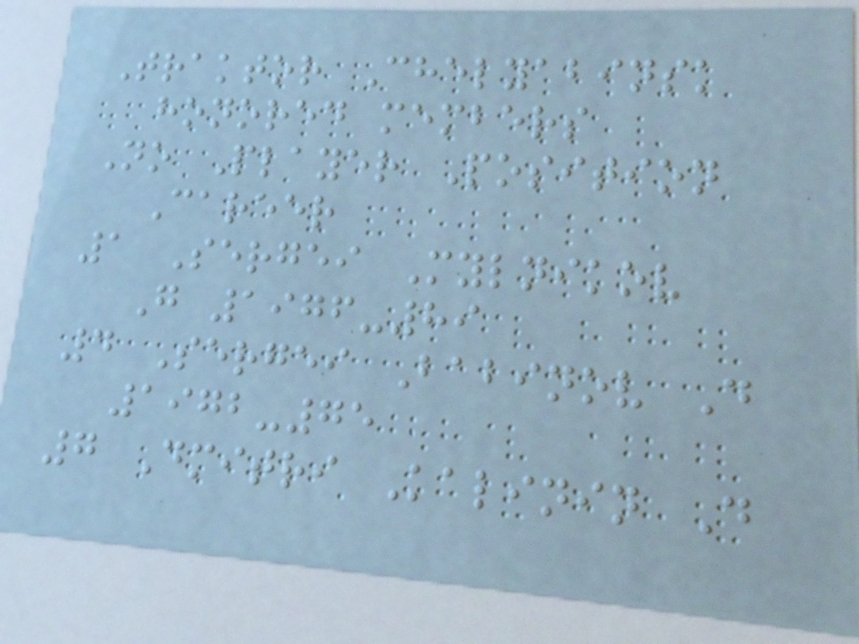Traktor Chelyabinsk
honored members
No Player Position
Career
1 Sergei Mylnikov
G 1976-89
4 Sergei Babinov D
1972-75
7 Dmitri Kalinin D
